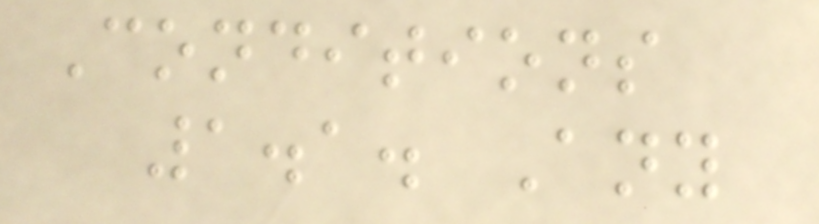Conditions
1.1. Any
